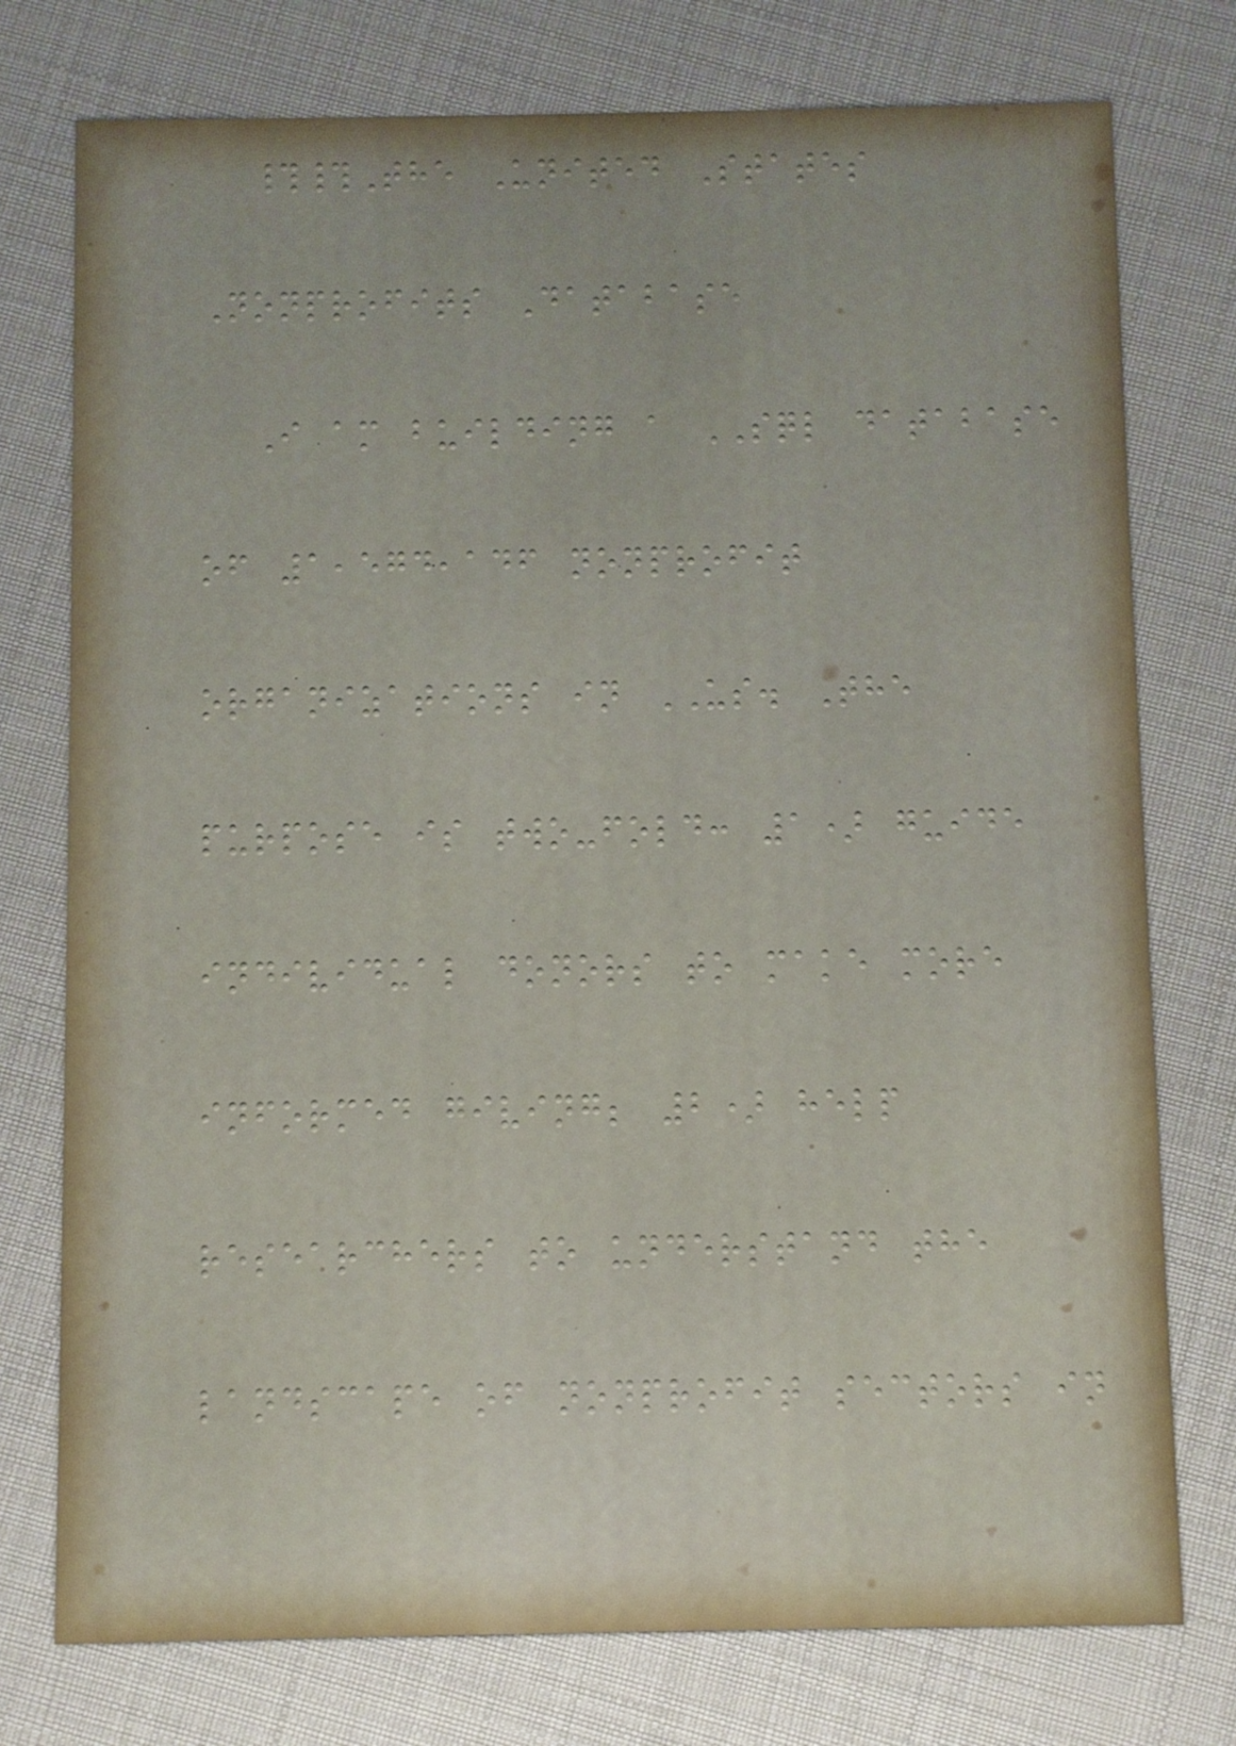##The United States
Nonprofits Database
I am building a SQL database
of 1,574,146 nonprofit
organizations in US. The
purpose is two-fold: 1) guide
individual donors to make more
informed giving; 2) help
researchers to understand the
landscape of nonprofit sectors in
